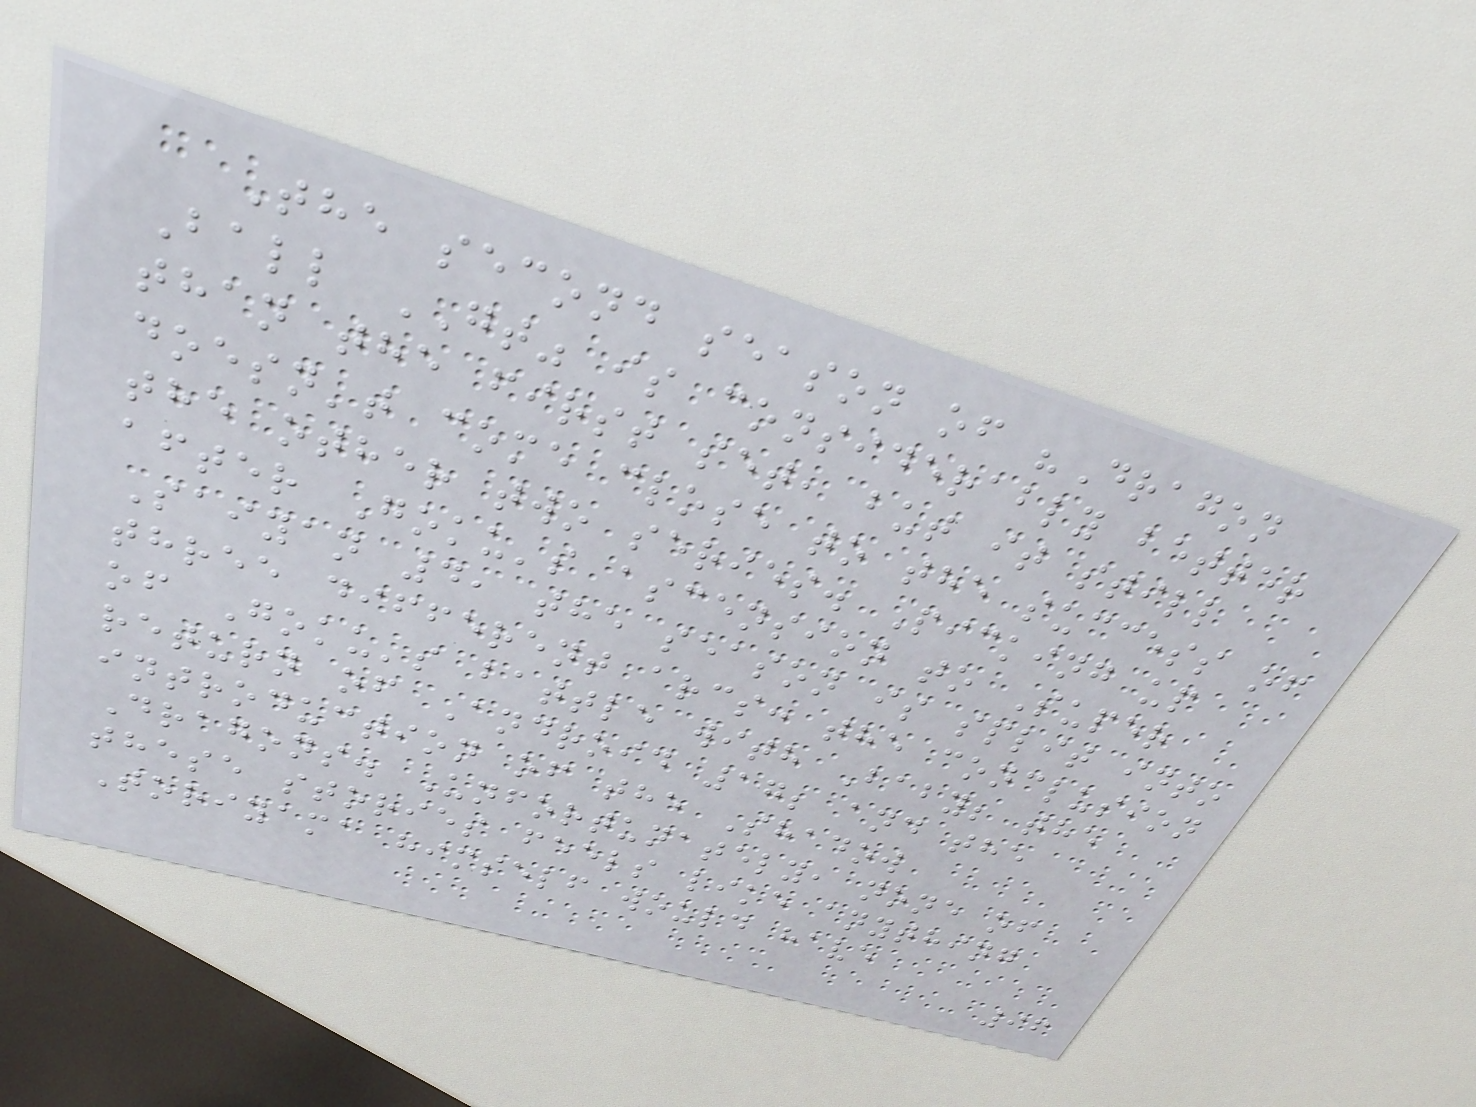The second season of "Dragon
Ball GT" is considerably better
than the first set, but it still
doesn't come close to the success of
the other two series. Picking up
after Goku's ascension to Super
Saiyan 4, the season is split into
three different arcs: the conclusion
of Goku's battle with Baby; the
return of Android 17; and the
introduction of the Shadow
Dragons. Unfortunately, none of
these stories feels like anything
Toriyama himself would have
96
